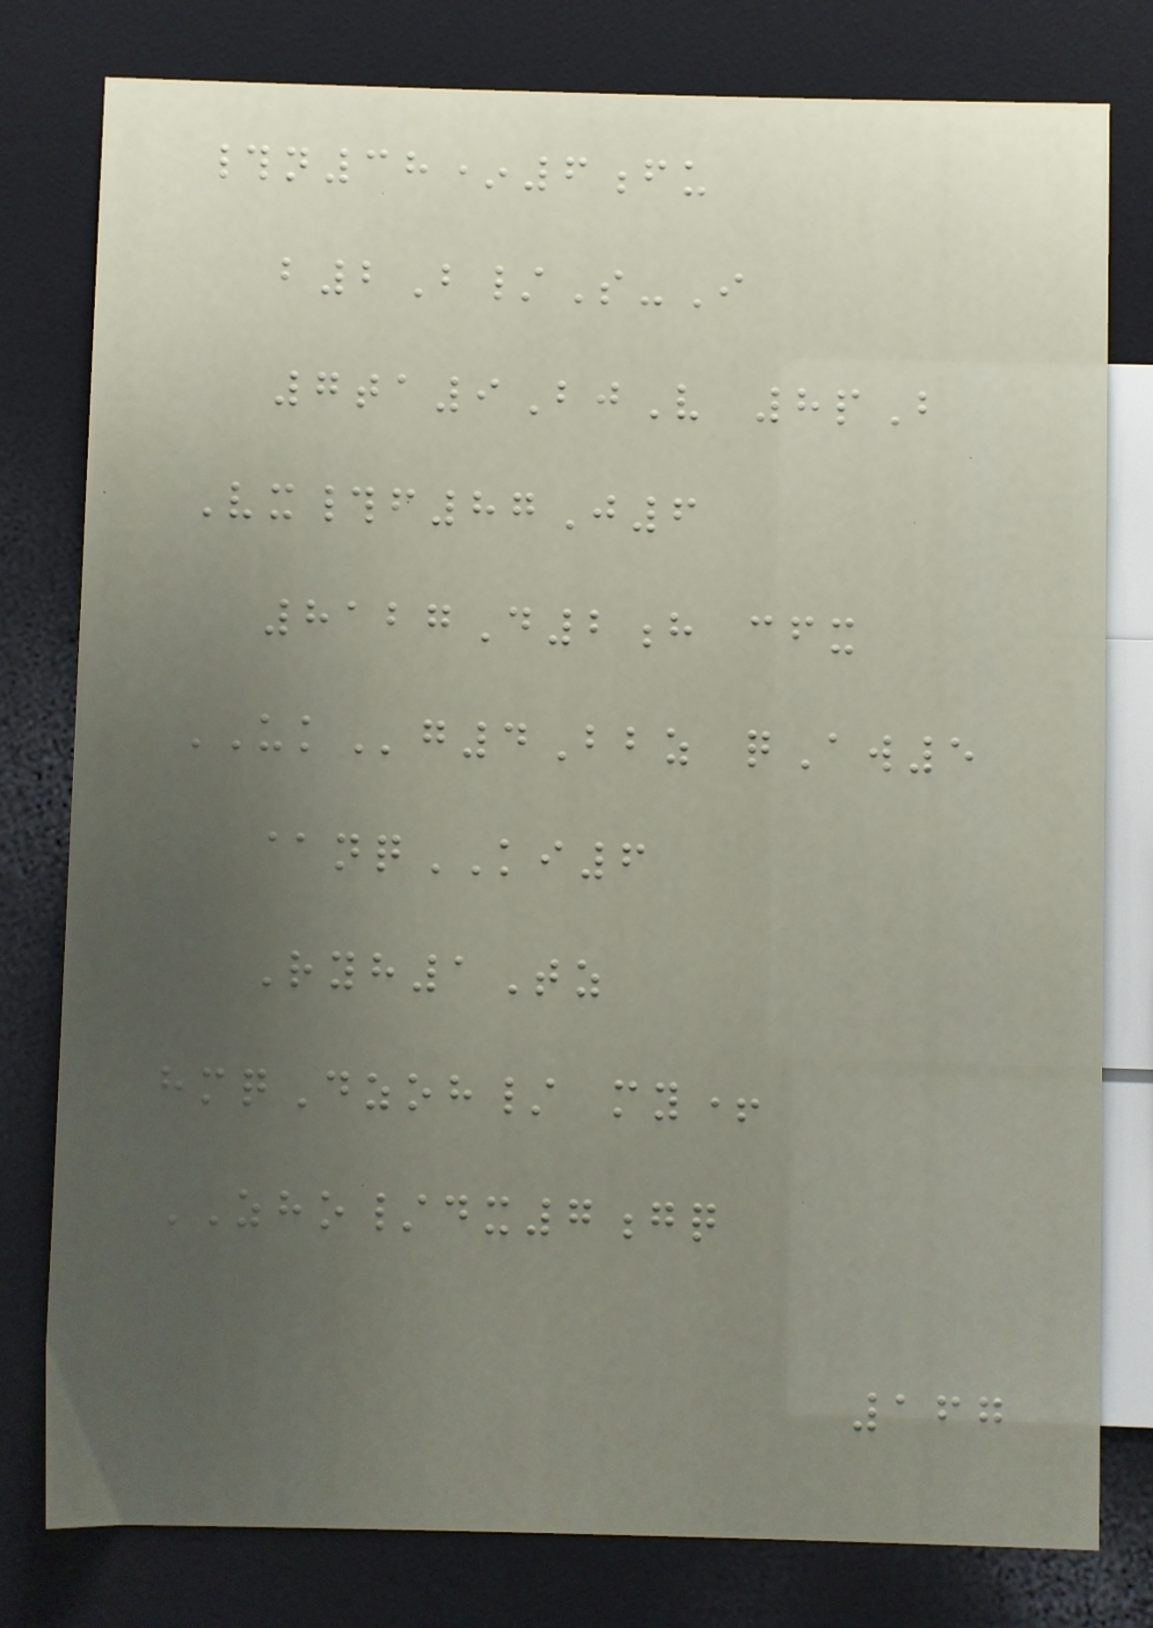#n38*6fu
b2B/S-I
7ta9BjV 8pB
Vx#f87J6
8127D2h cfx
UKg4Bbz qAw5
@nqKI6
Ryh1Tz
hmqDzoh/ my+
ZHO/dx7gq
167
